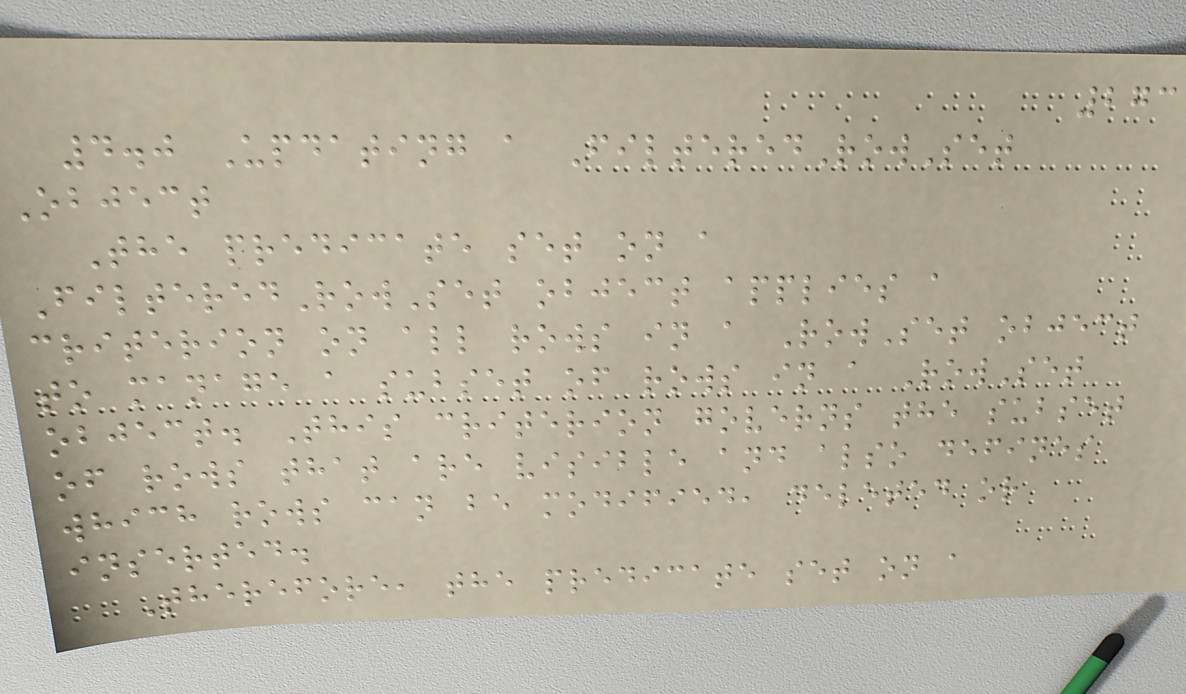273
4.0 Updating a FilteredRowSet
Object
The predicate set on a
FilteredRowSet object applies a
criterion on all rows in a RowSet object
to manage a subset of rows in a RowSet
object. This criterion governs the subset
of rows that are visible and also defines
which rows can be modified, deleted or
inserted.
Therefore, the predicate set on a
